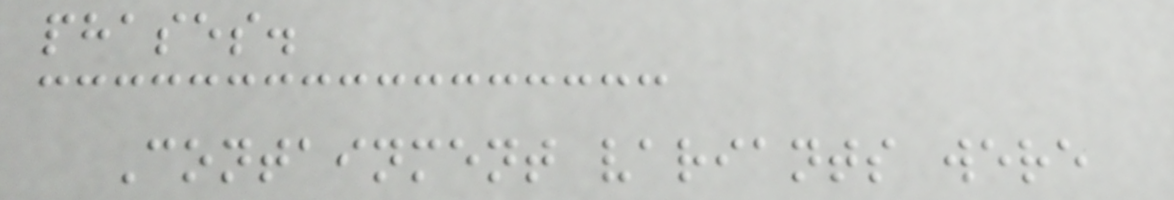phases.
Containment variants were
